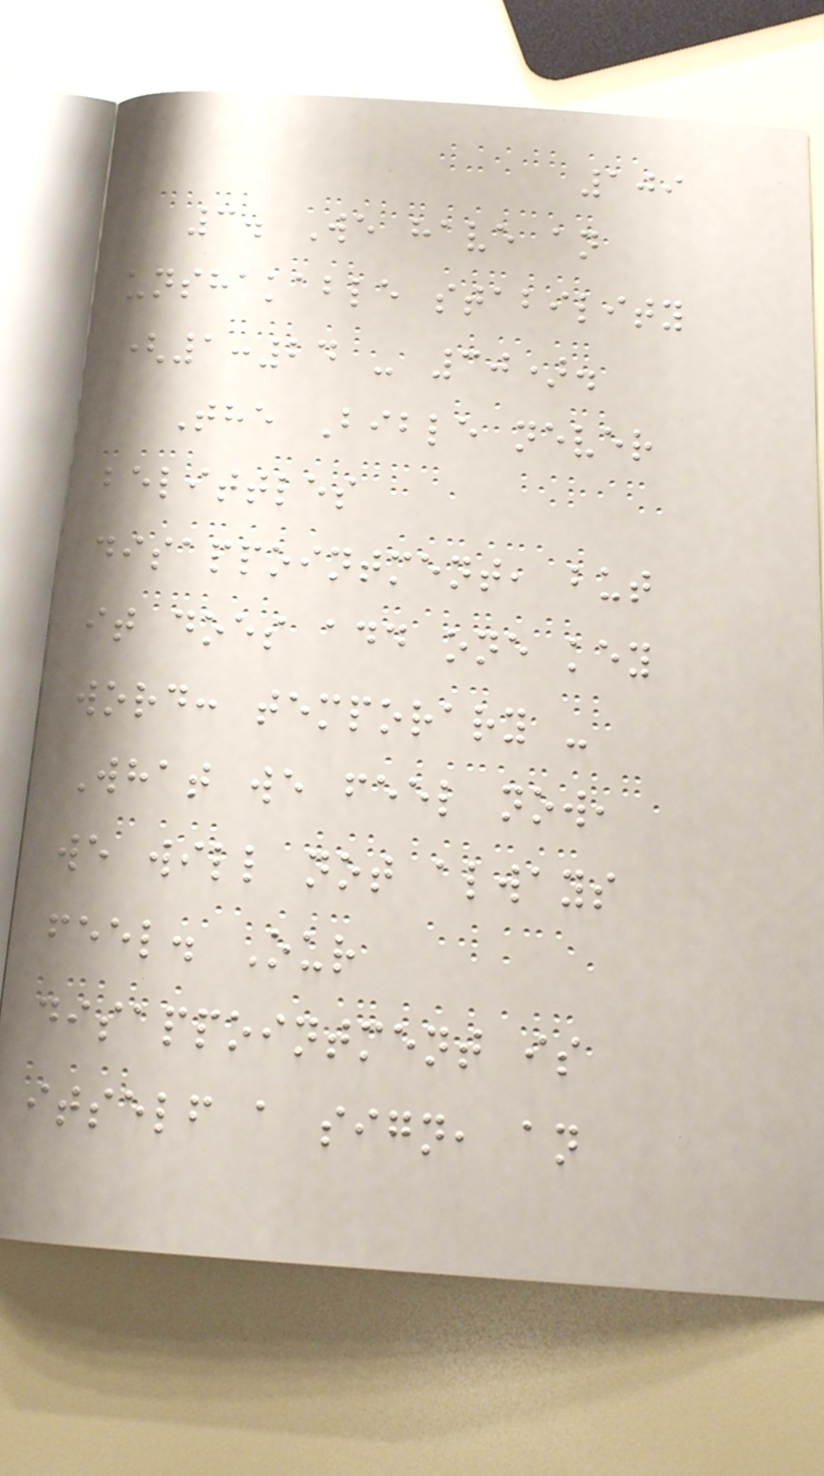109
3. We have an
unshakable stability
(1:24 - 30).
The Bible never
belittles
disappointment, but
it does add one key
word: temporary -
What we feel now,
we will not always
feel. Our
disappointment is
itself a sign, an
